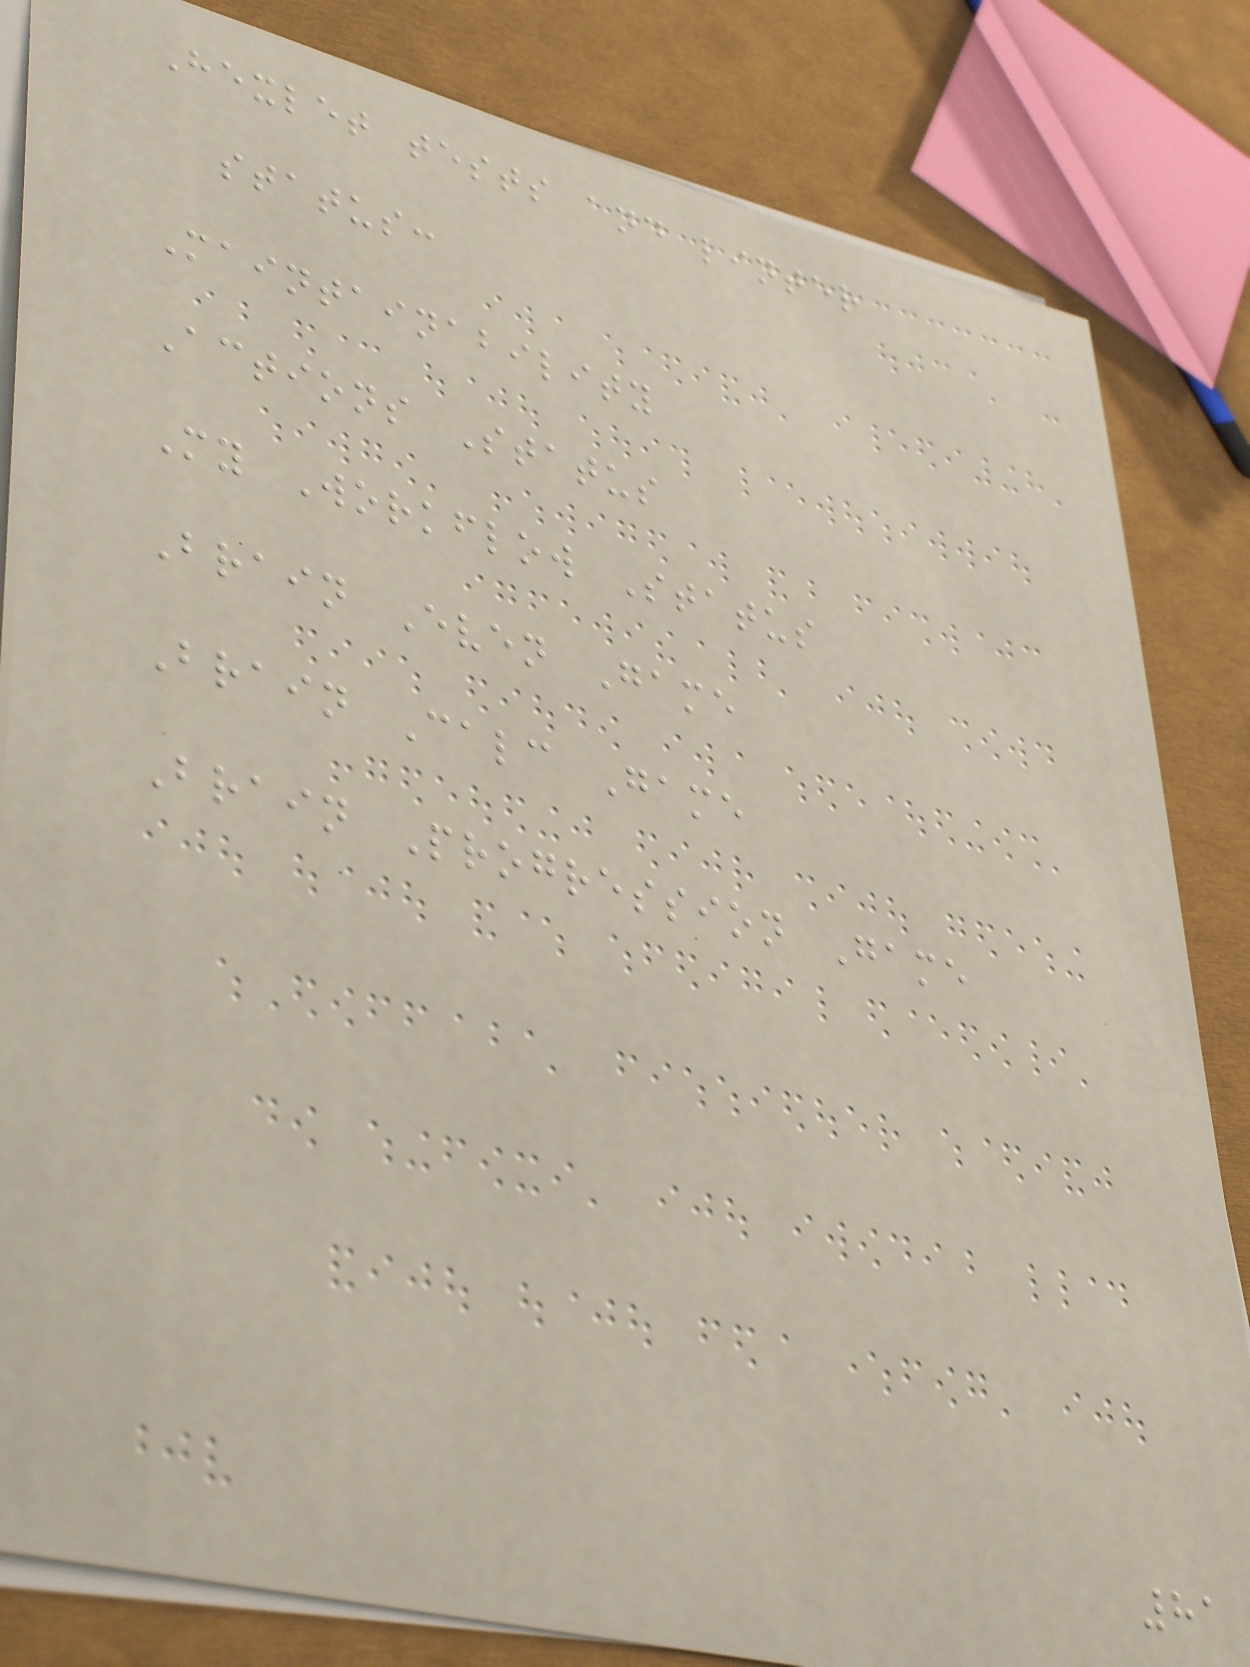Hexlet tests and linter
status:
Maintainability
Actions Status
My Workflow Status
Brain Even Game
Brain Calc Game
Brain Progression Game
81
